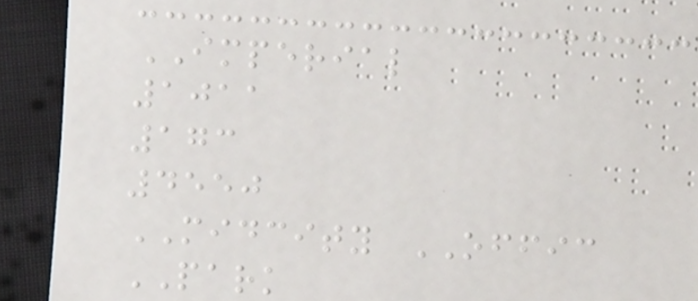IMPERIAL
1011
173
4550
MIDCITY OFFIC
PARK
